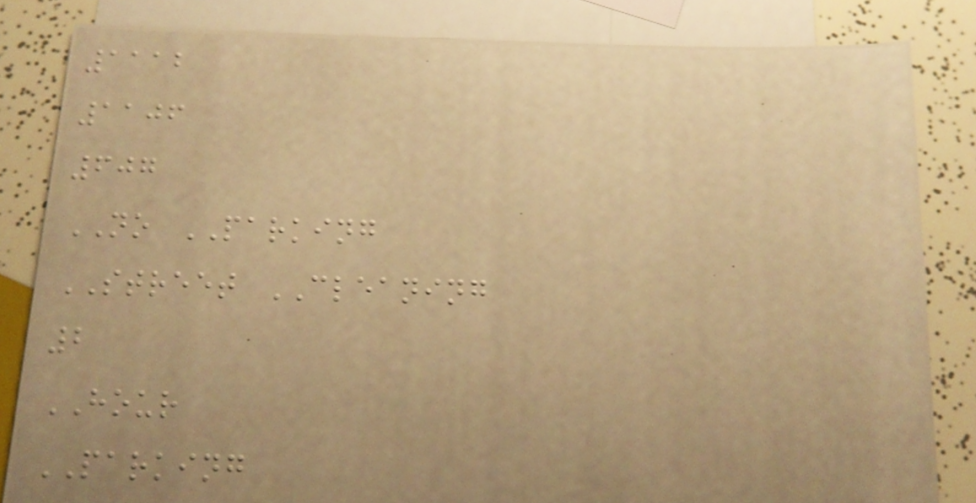1112
1106
607
NO PARKING
STREET CLEANING
2
HOUR
PARKING
